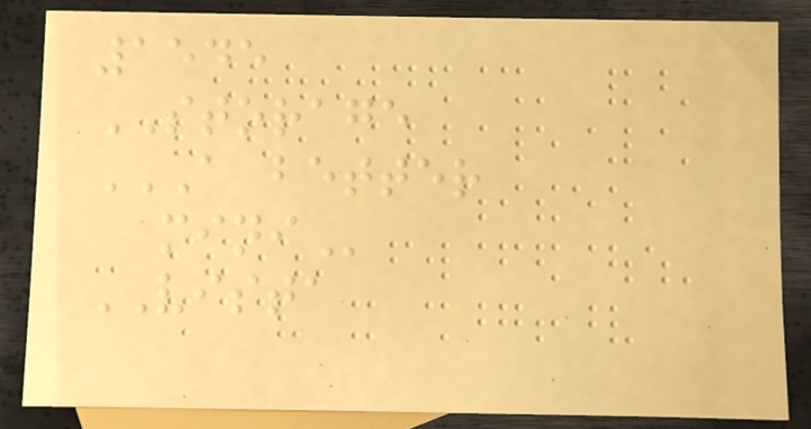1545
STORAGE
A BETTER
MINI
VISTA
